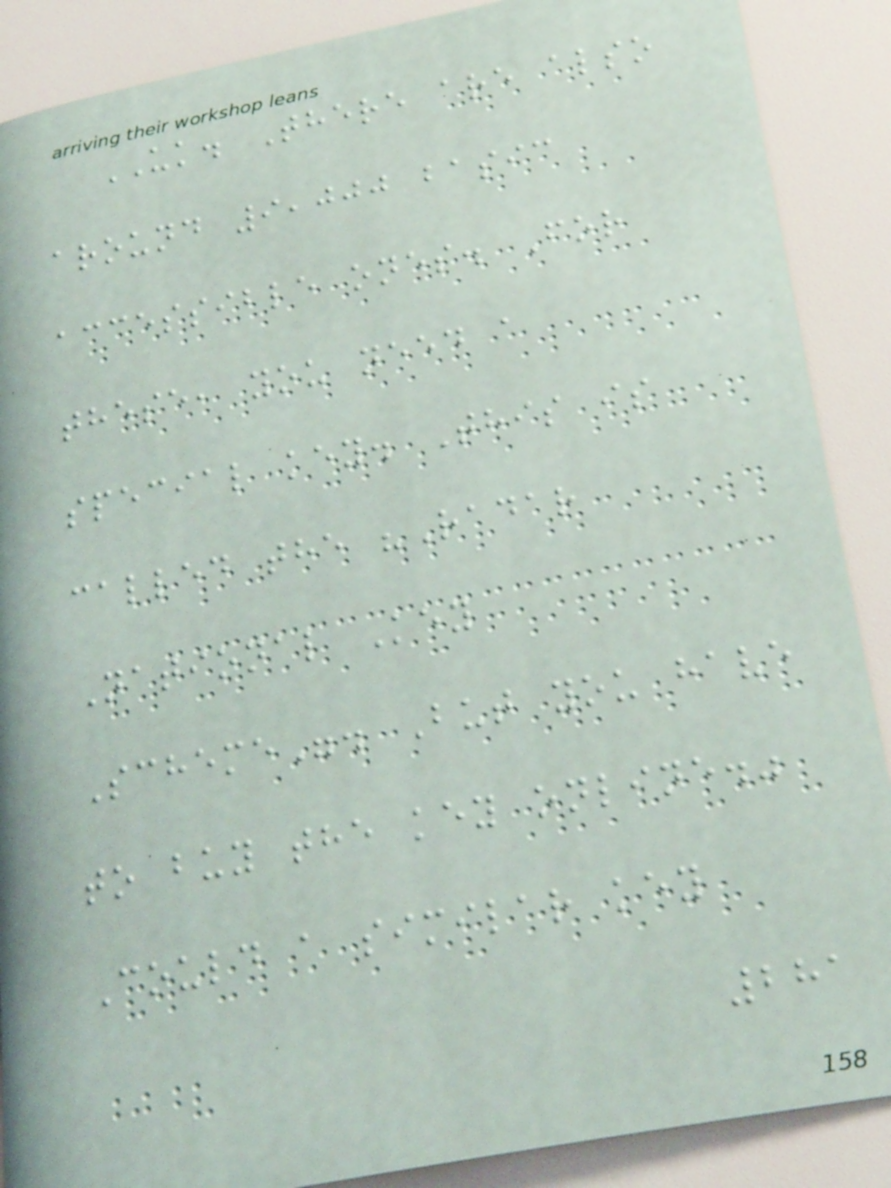UK. There are also
around 9,000 basic
accessible ones. For
these, you need a
special key. This is
called the "Radar
National Key
Scheme". But you have
to buy the key online."
Could a similar key
281
